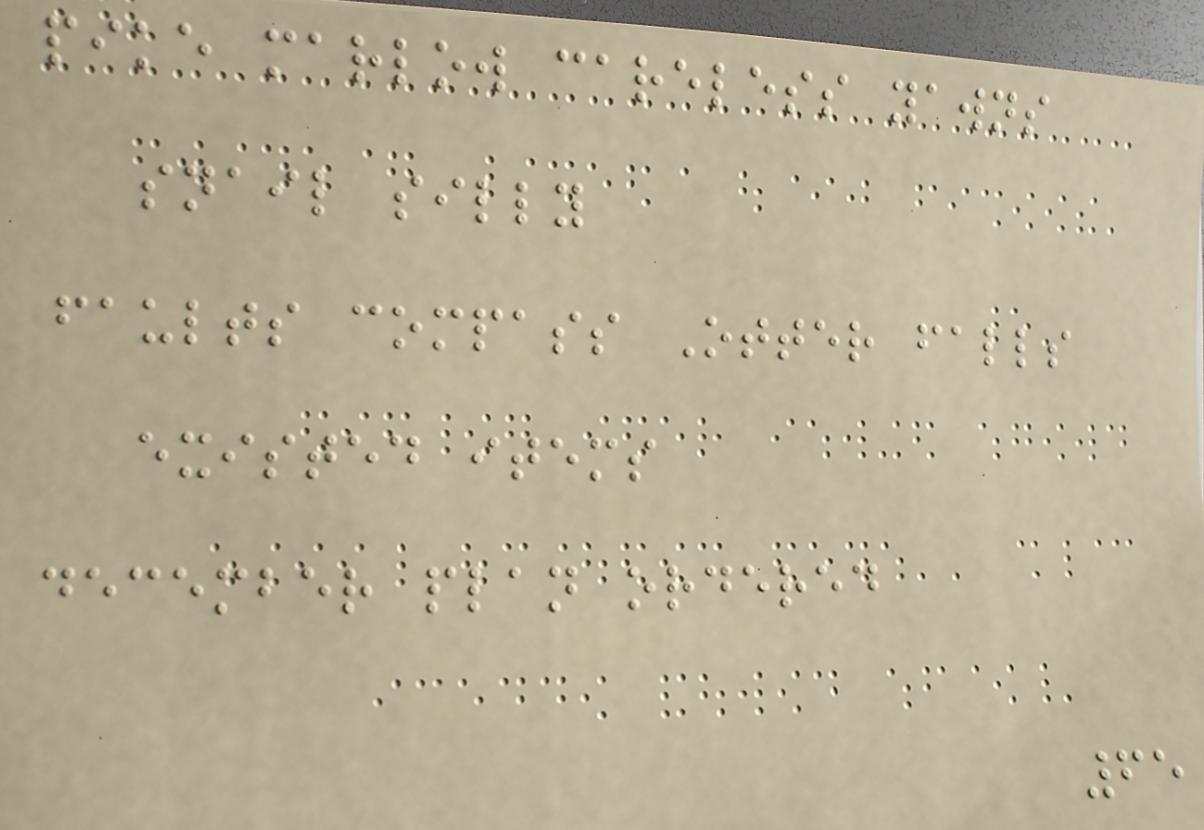pike marlow careless yawns
snail silly
faults compass Otter falls
existed items
december plan ordered
65
